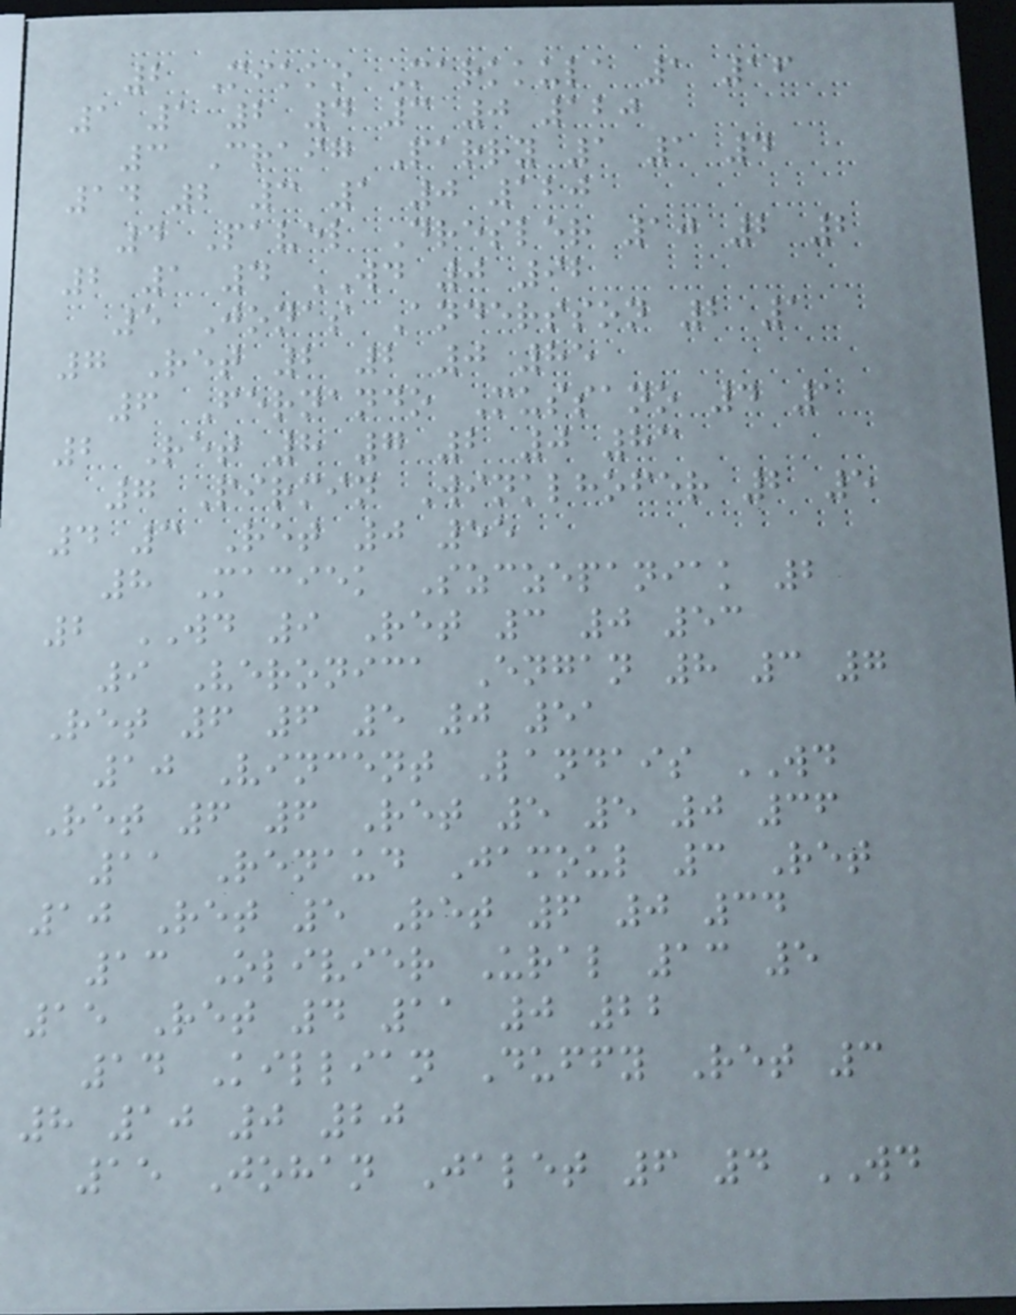2 Mikko Markkula 1 16
1 1 2 4 3 0 120
3 Craig Parry 1 1 4
14 2 3 1 0 120
4 Pavel Dresler 10 2 2
2 1 4 WD 0 92
5 Jonas Andersson 2 1
7 Ret 2 2 0 85
6 Fernando Mussano 4 1
2 Ret 8 7 2 0 83
7 Pirmin Winklhofer 2 5
4 3 Ret 0 55
8 Maciek Szczepaniak 2
2 WD 9 Ret 3 0 53
9 Veronica Engan 8 3 7
Ret 6 6 5 0 51
10 Vincent Landais WD
Ret 6 6 Ret 5 5 0 36
11 Renaud Jamoul 3 Ret
10 Ret 5 Ret 6 0 34
13 Olivier Ural 13 5
15 Ret 4 11 0 22
14 Killian Duffy Ret 3
8 10 0 20
15 Johan Jalet 6 4 WD
